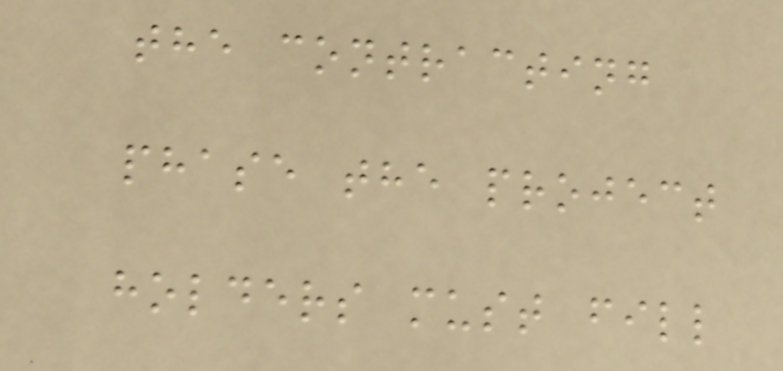the contracting
phase the project
holders must fill
